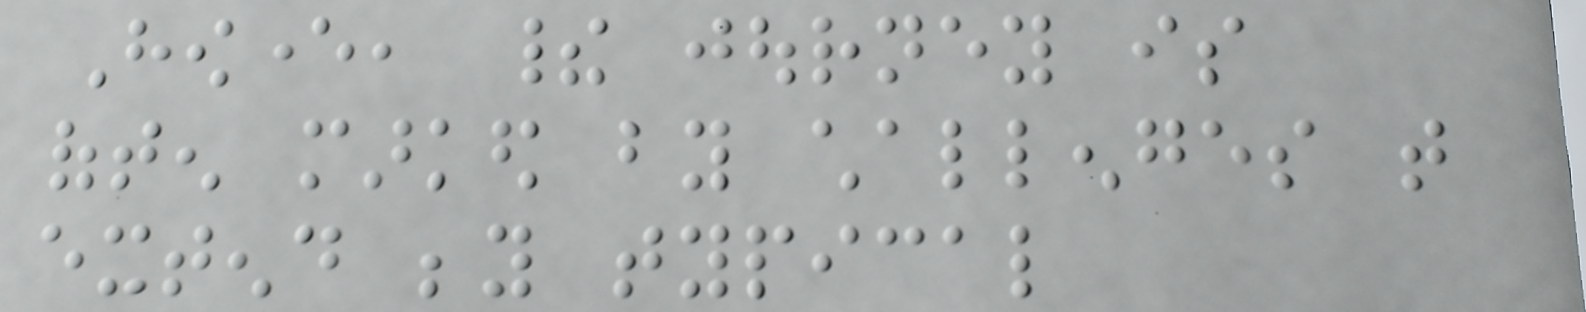However, their journey is
often marked by challenges that
extend beyond typical
